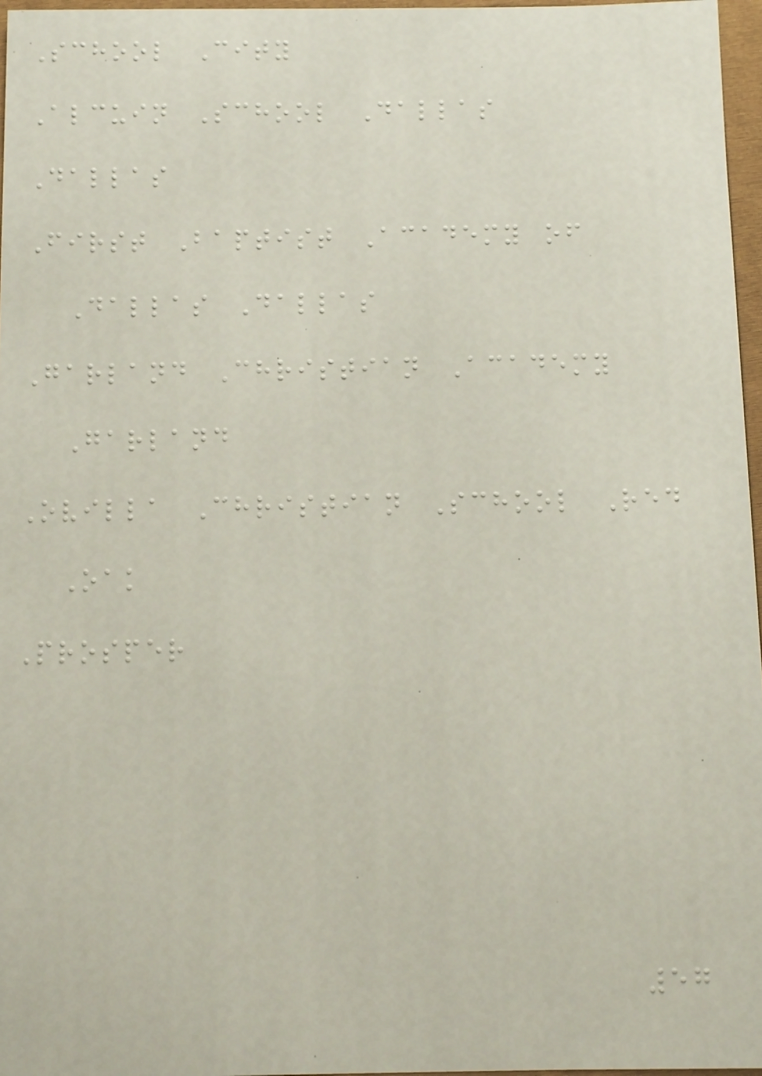School City
Alcuin School Dallas
Dallas
First Baptist Academy of
Dallas Dallas
Garland Christian Academy
Garland
Ovilla Christian School Red
Oak
Prosper
57
